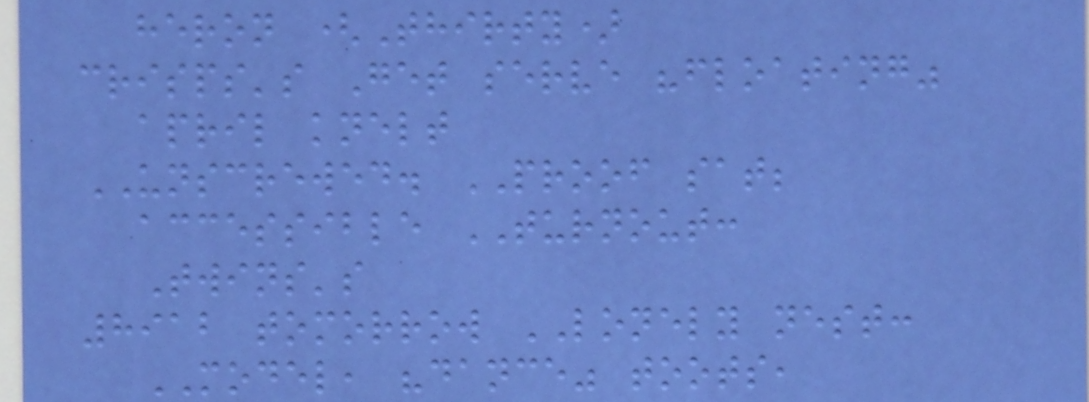heron (Thirty)
crisps's Get serve "floating"
april knelt
UNSCREWED. PROOF sat;
accessible TURNOUT:
Twins's
8912 tomorrow LONELY nest:
MODEL, "dance" toots,
